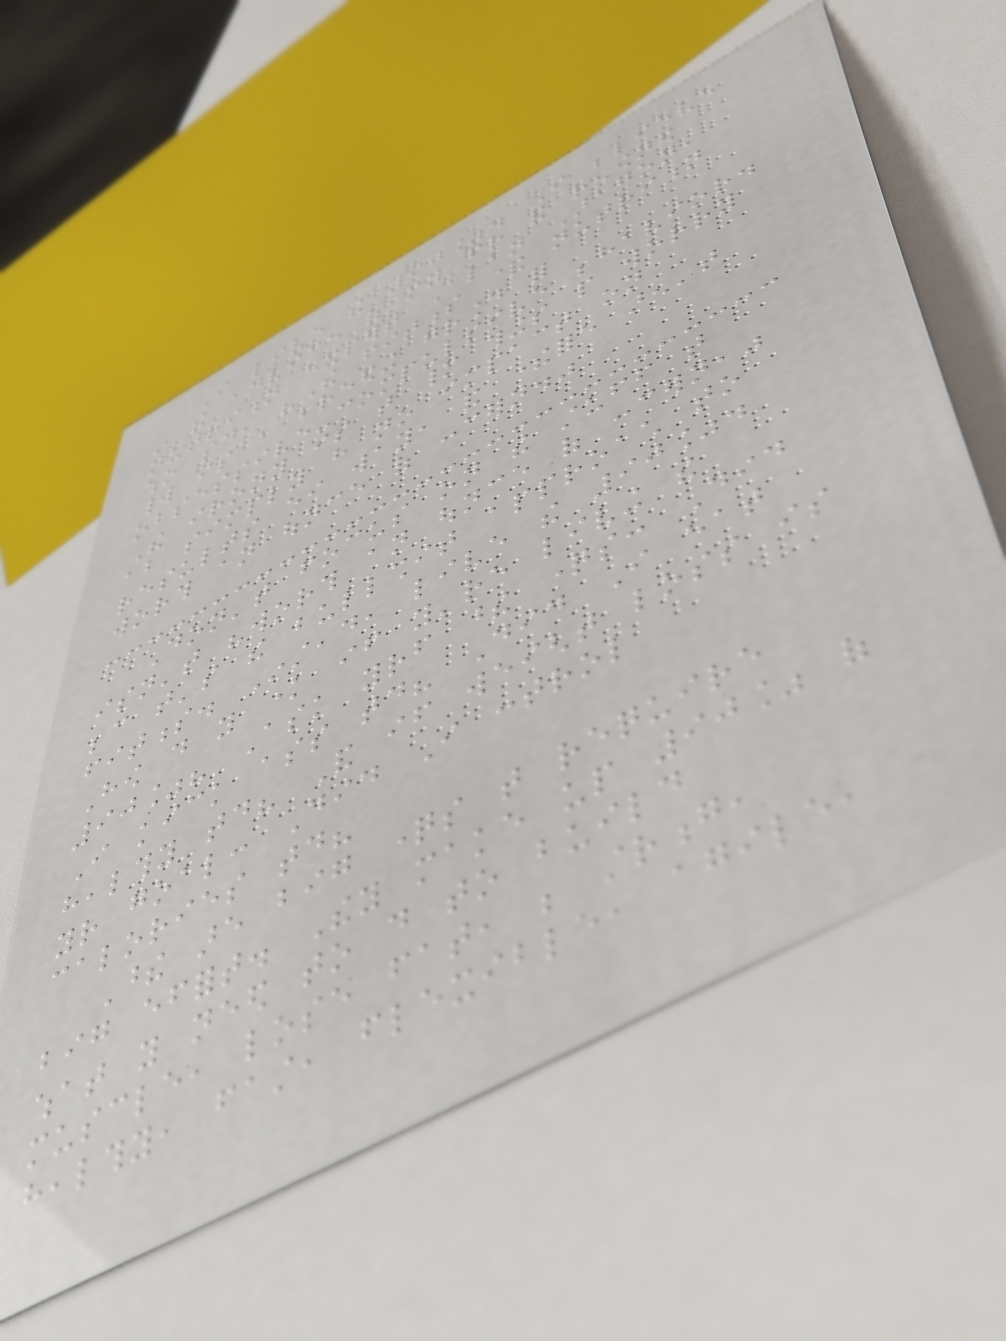I live the 90%. I believe
in the advice of my friend and renowned
nutrition expert Alan Aragon,
who said, "The fitness & nutrition
world is a breeding ground for
obsessive-compulsive behavior.
The irony is that many things people worry
about simply have no impact on
results either way, and therefore aren't
worth an ounce of concern."
Don't focus on the stuff that
isn't "worth an ounce of concern,"
because that's the bullshit approach to
fitness. Instead, live the 90%.
How do you know if you're living the
90%? Ask yourself these questions: Did
I kick ass today? Did I eat
healthy today? And if weight loss is
your goal: Did I control
calories today?
These are big questions that require
big effort. They make up 90% of
what you need to do to build
muscle, lose fat, be strong,
healthy, fast, flexible, agile,
